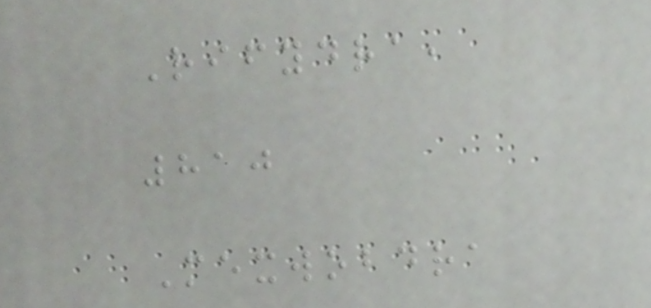Rifydra,
810
Mexwobdra
